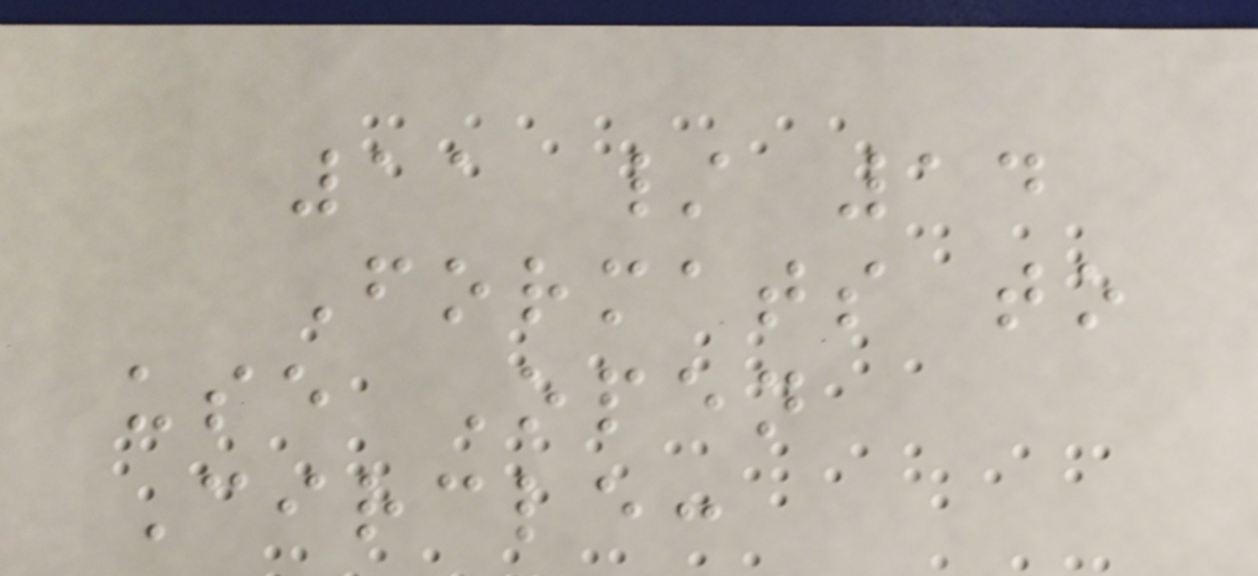11 / 14
Formats to
use Open
Circle:
